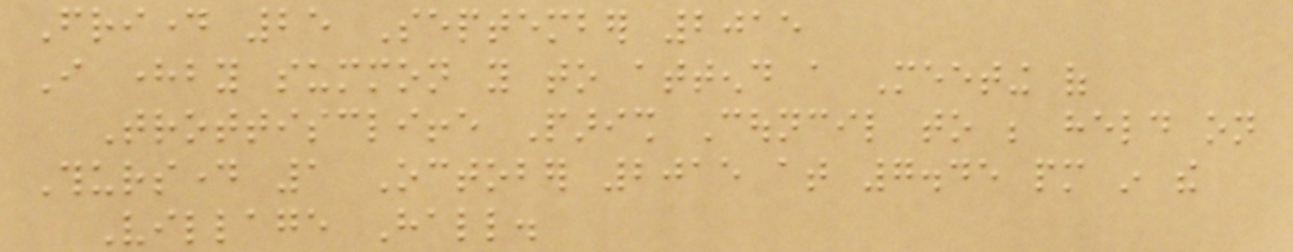Friday 25 September 2015
I hereby summon you to attend a Meeting of
Trottiscliffe Parish Council to be held on
Thursday 1 October 2015 at 7.45 pm in the
Village Hall.
